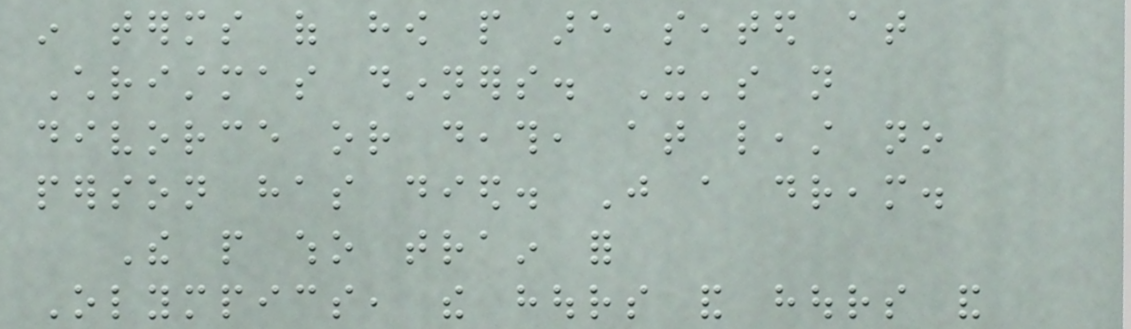in terms of how people are seated at
Christmas dinners. It's not
divorce or death, at least no
person has died. Just a dream.
The people who train for
Olympics, the hours and hours and
